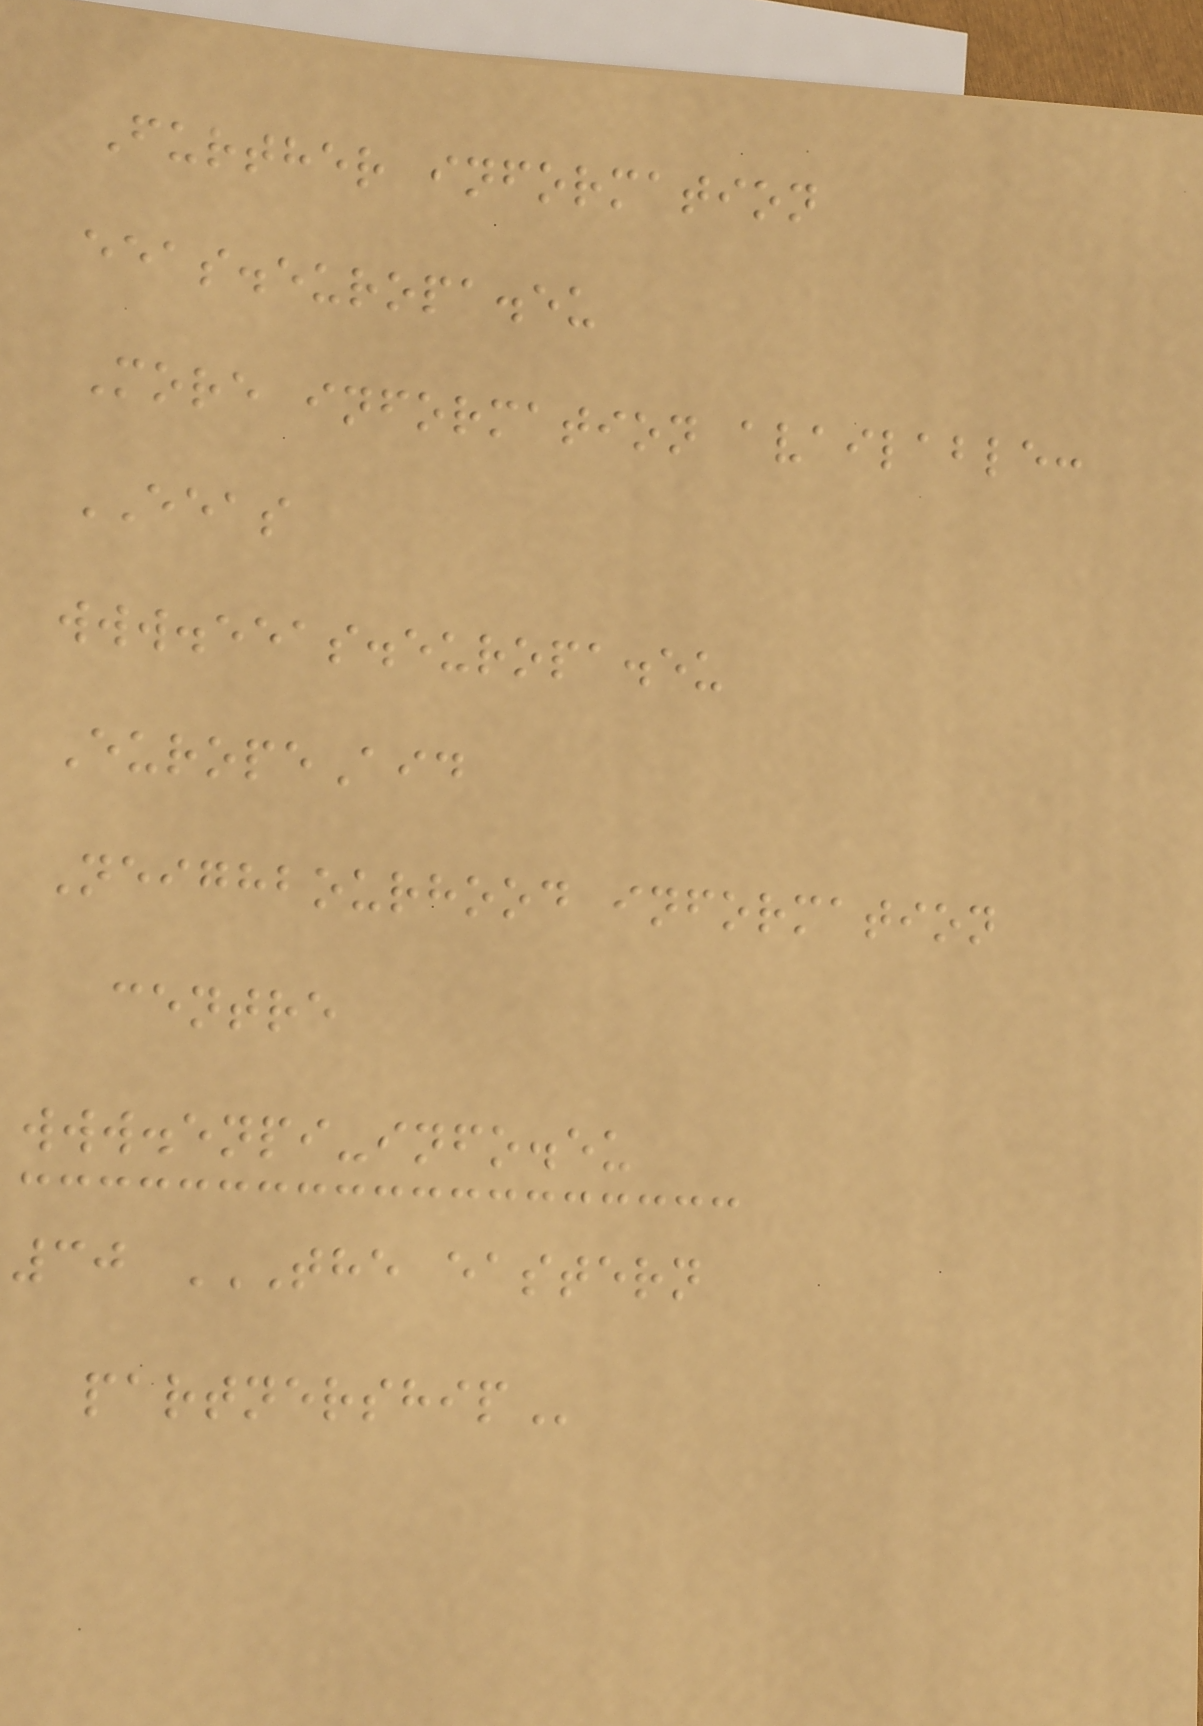Further information
eeas.europa.eu
More information available:
EEAS
www.eeas.europa.eu
EuropeAid
Neighbourhood information
centre
www.enpi-info.eu
30 THE EASTERN
PARTNERSHIP
